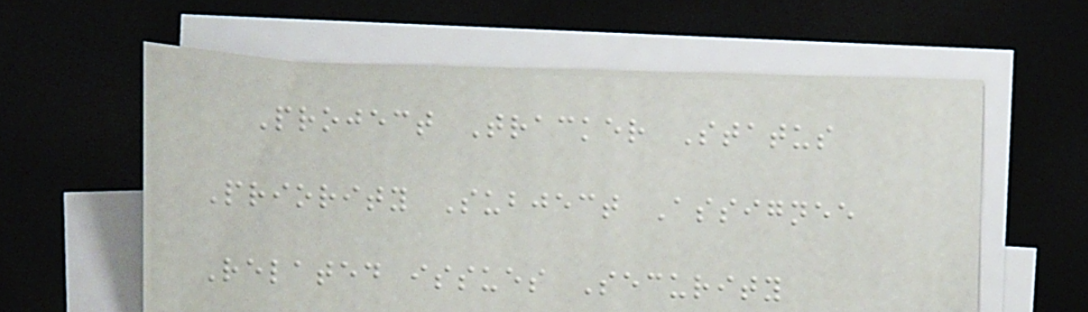Project Tracker Status
Priority Subject Assignee
Related issues Security
